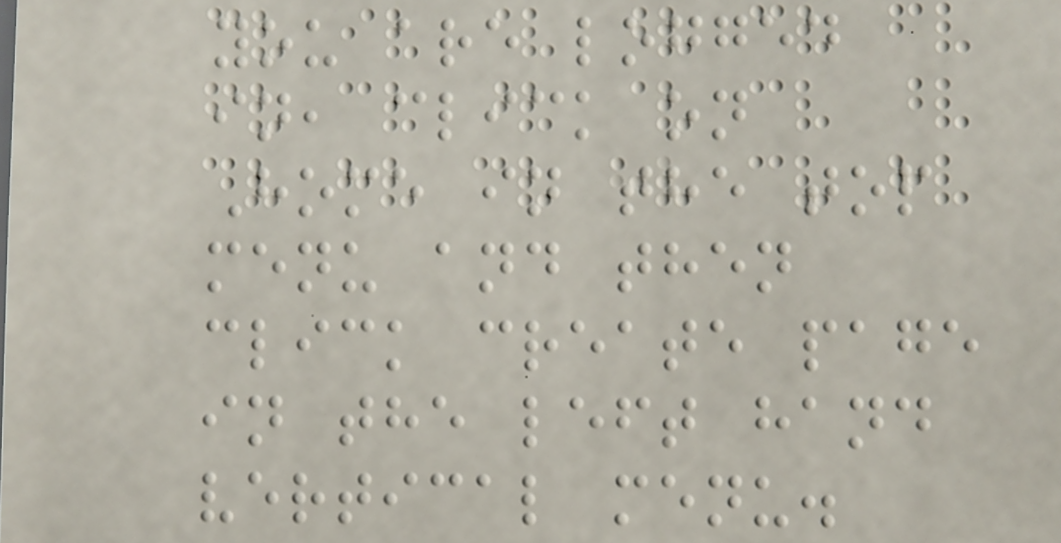you are logged
in, click on
Home in the top
menu and then
click create page
in the left hand
vertical menu.
